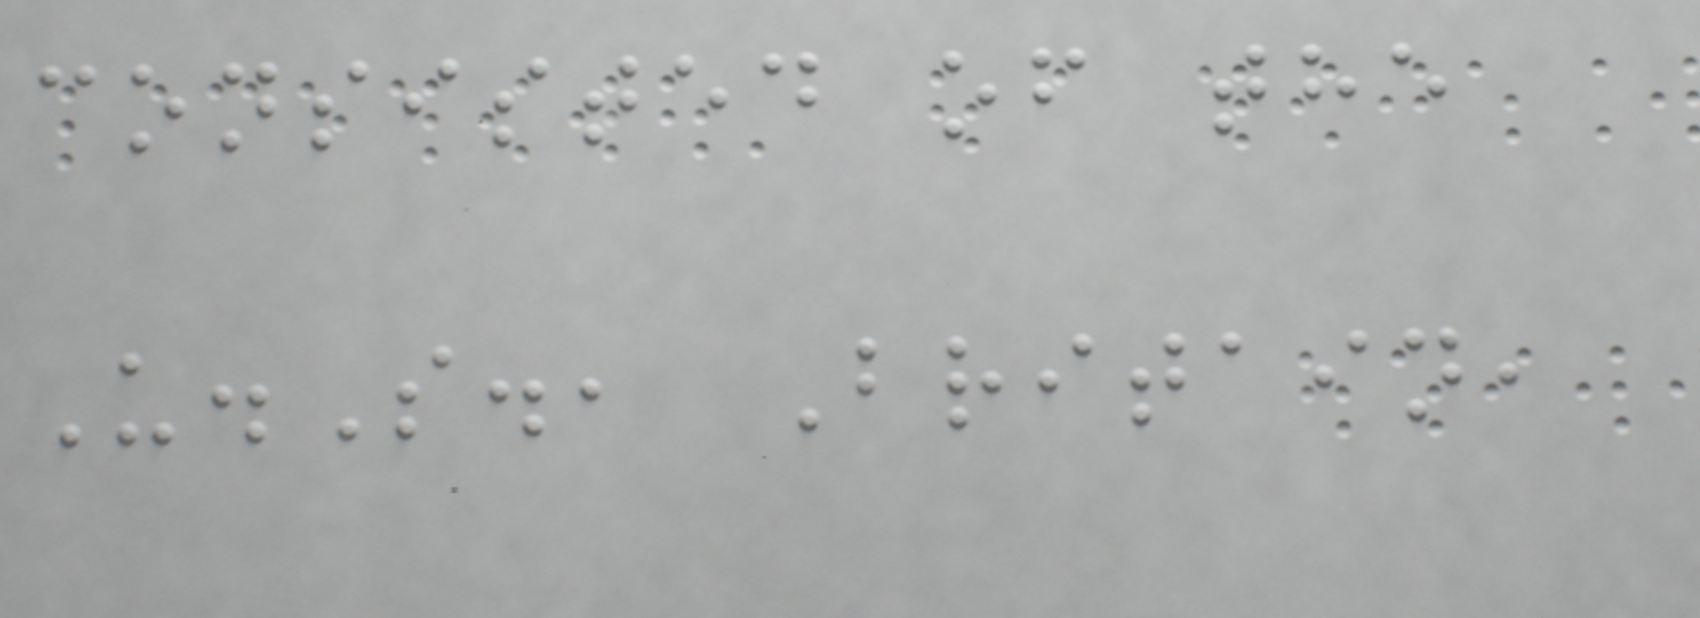consisted of the
U.S., Britain,
